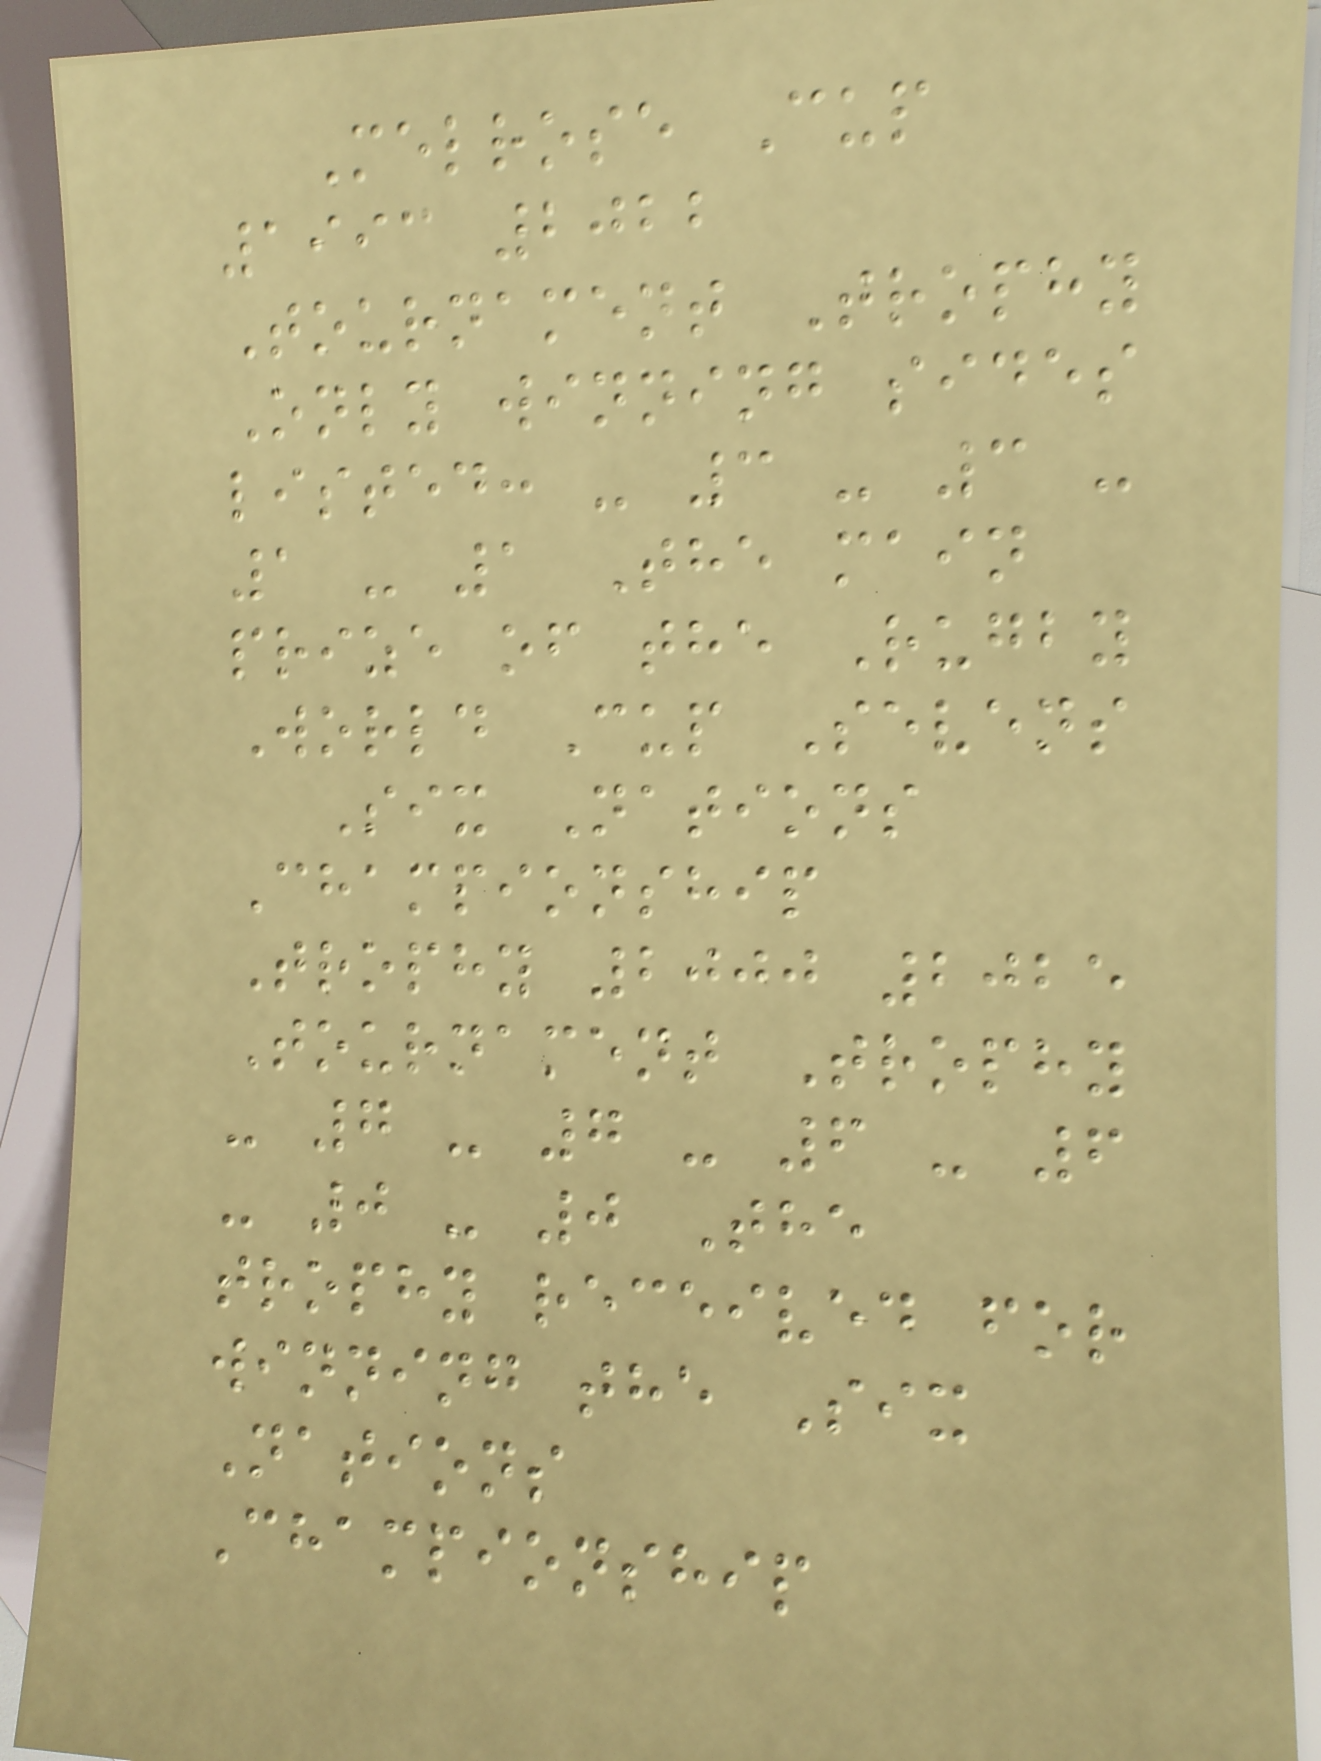Melrose Cup
1993 2022
Tournament Trophy
Only winning sides
listed: - 3 - 3 -
1 - 1 The main
prize of the Rugby
World Cup Sevens
Six Nations
Championship
Trophy 2000 2025
Tournament Trophy
- 7 - 7 - 6 - 6
- 0 - 0 The
trophy received for
winning the Six
Nations
Championship
